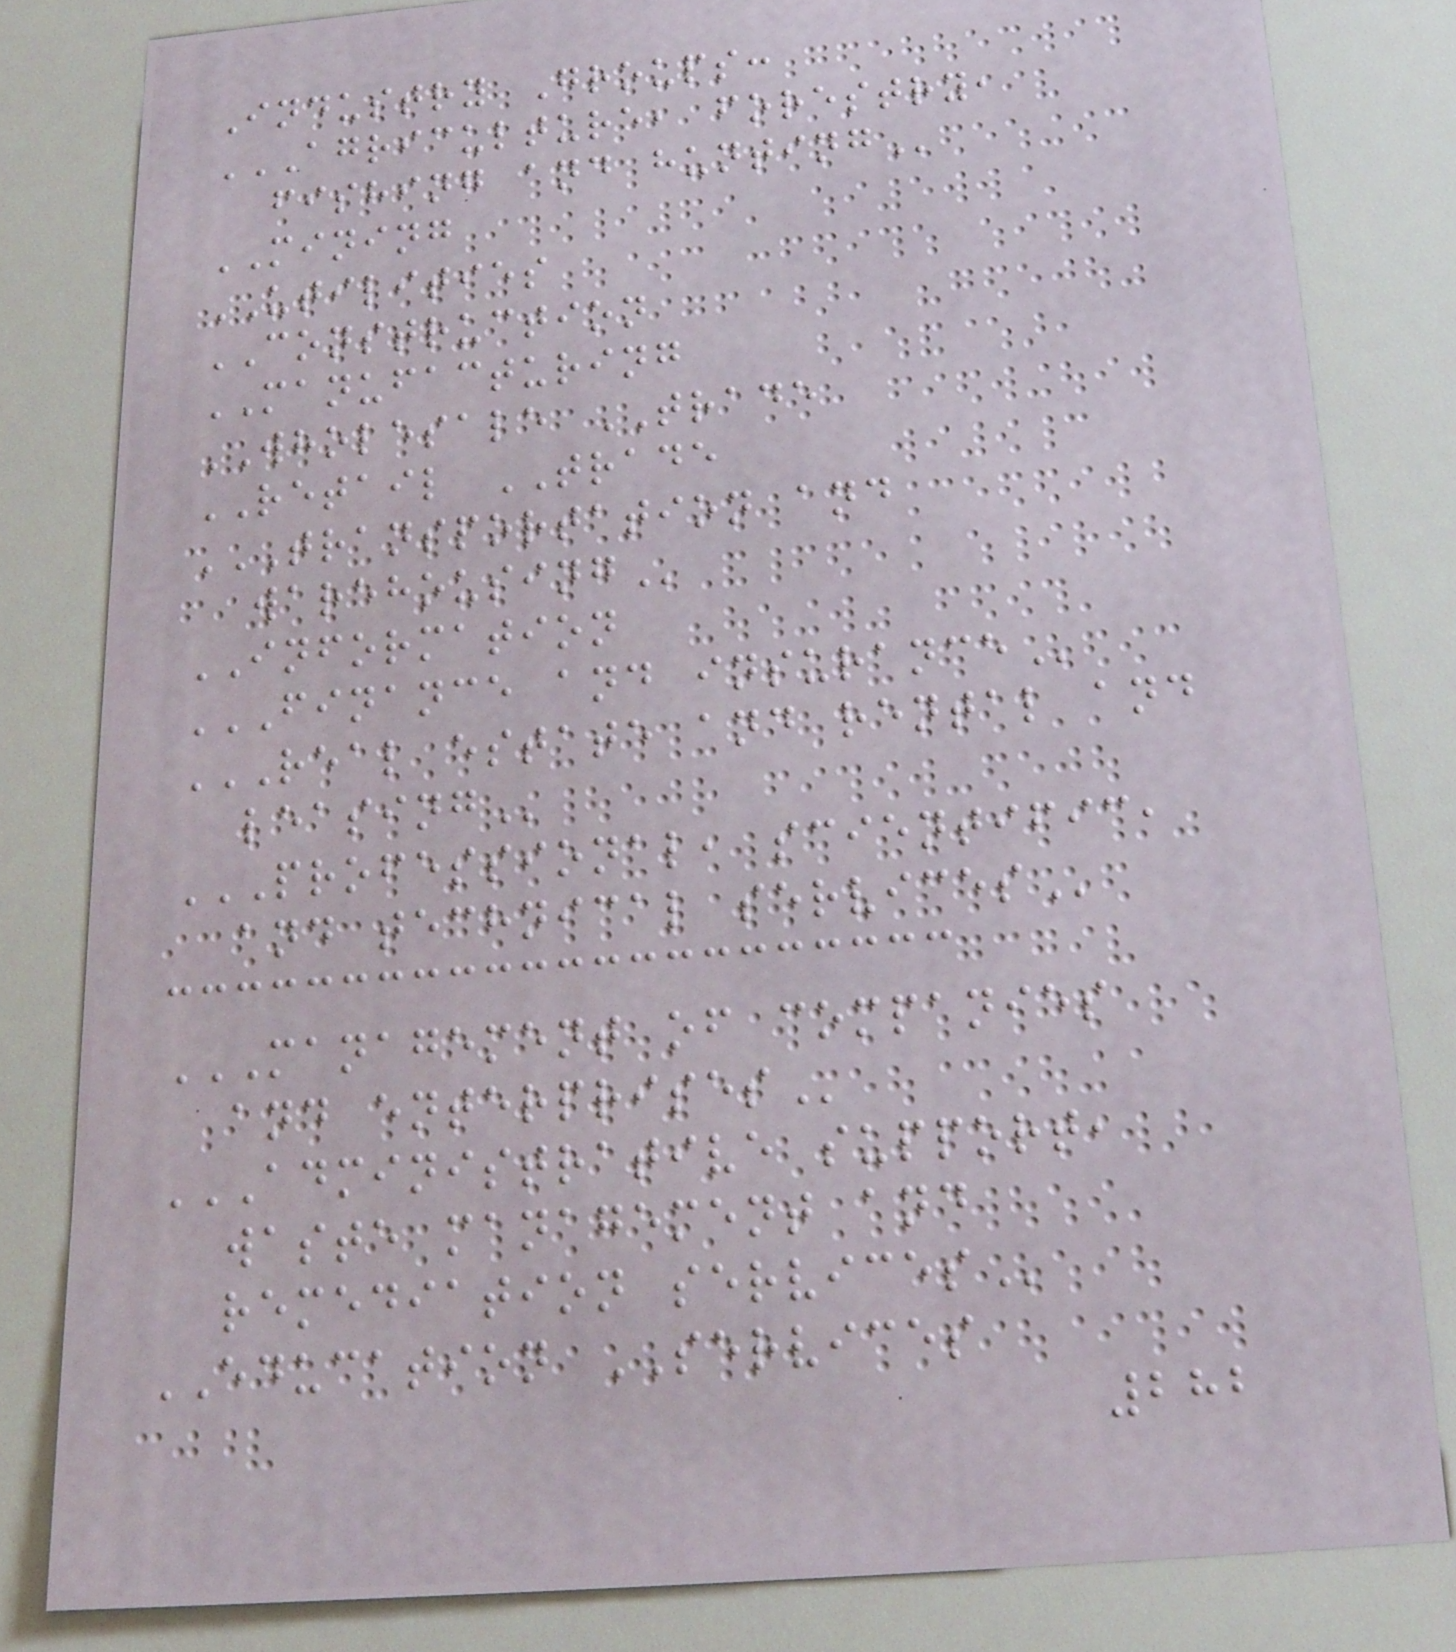Industry Groups:
AGRICULTURE, FORESTRY,
FISHING AND HUNTING
MINING
UTILITIES
CONSTRUCTION
MANUFACTURING
WHOLESALE TRADE
RETAIL TRADE
TRANSPORTATION AND
WAREHOUSING
INFORMATION
FINANCE AND INSURANCE
REAL ESTATE AND RENTAL AND
LEASING
PROFESSIONAL, SCIENTIFIC,
AND TECHNICAL SERVICES
MANAGEMENT OF COMPANIES
AND ENTERPRISES
ADMINISTRATIVE SUPPORT,
WASTE MANAGEMENT AND
REMEDIATION SERVICES
EDUCATION SERVICES
282
